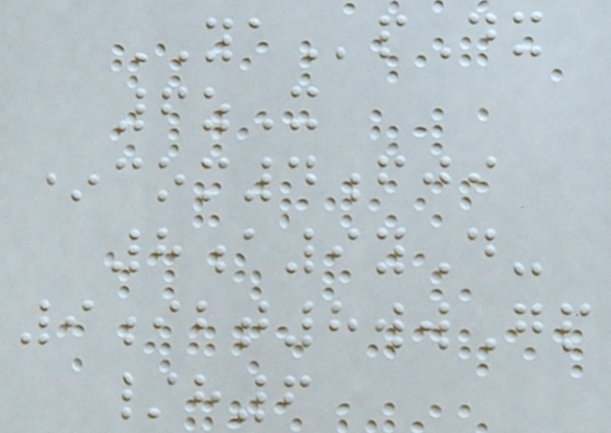YApDx
6zX
*com4fji
8a9yD-
9ibt8wwGp
/h6
